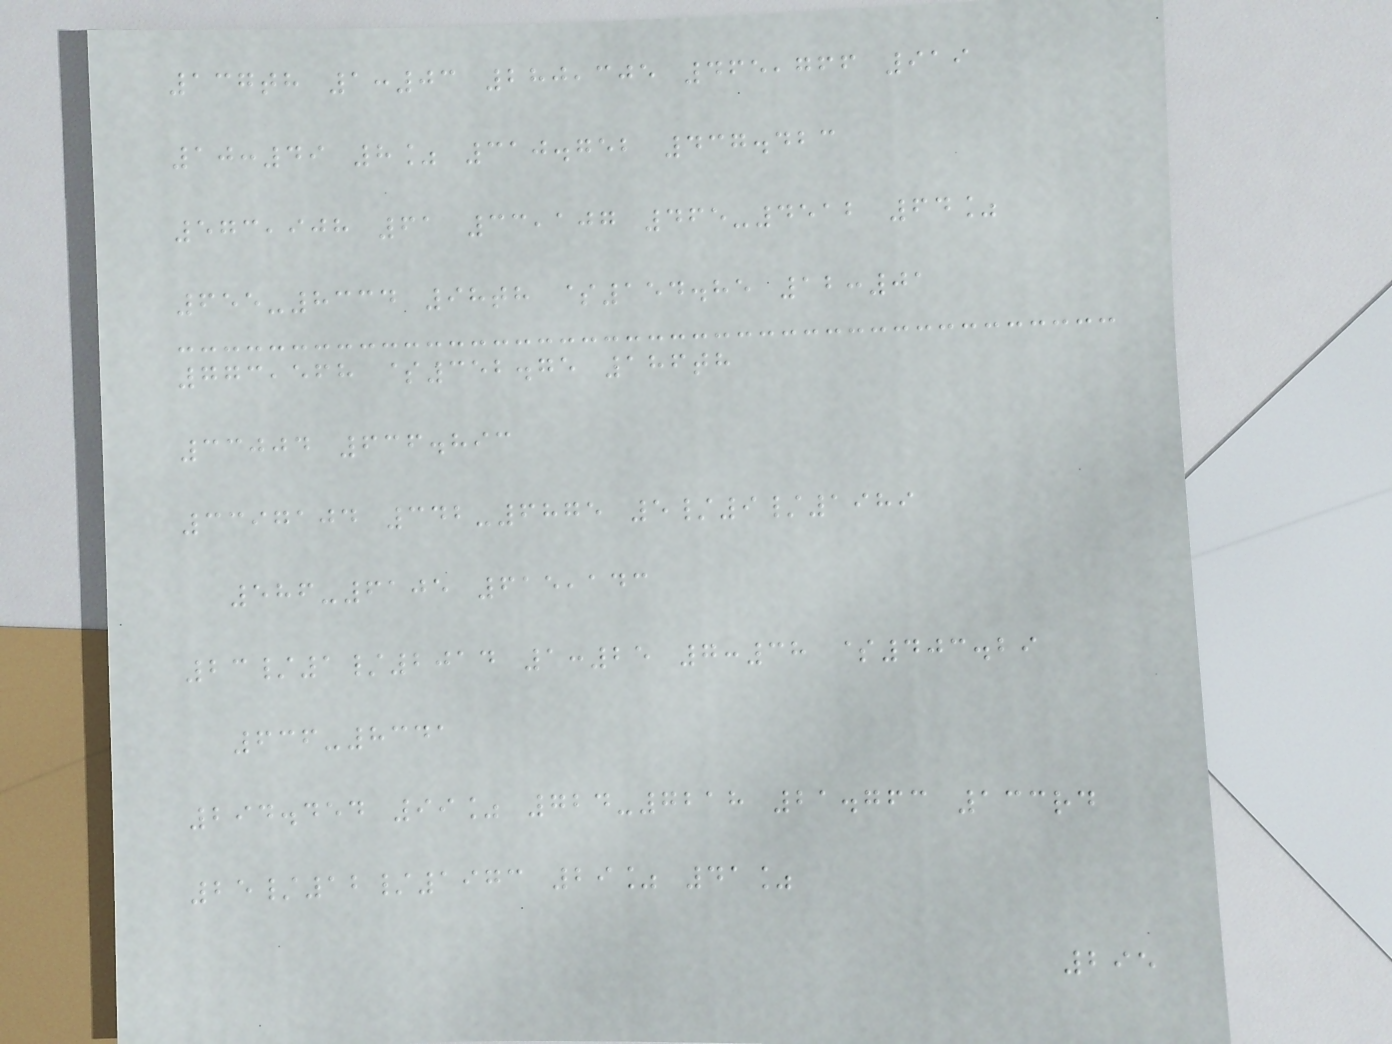137th 1:03 280,305 465,766 919
10:49 8% 310.752 437.423
573,908 61 33,107 465-4512 64%
655-8334 98th $154.85 12:01
773,568 $352.75 186th
33004 636.893
3397104 342-6875 5/9/1989
586-6105 615,143
23/1/2014 1:25 7:38 $403.29
636-8341
294.454 99% 724-7218 21.763 133rd
25/12/1973 29% 41%
295
